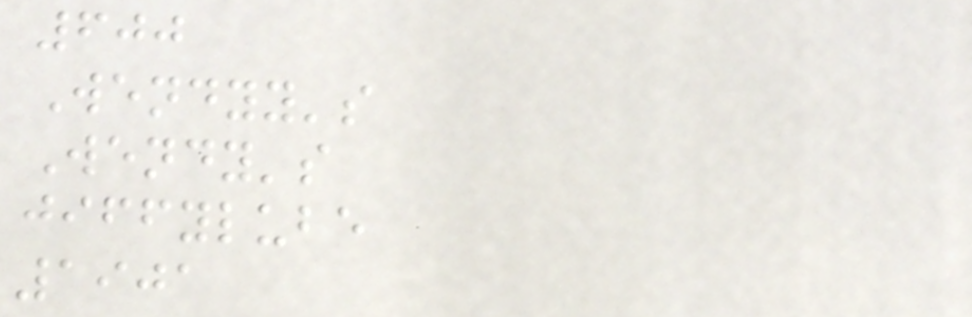600
Wendyy's
Wendy's
jiffylube
1901
